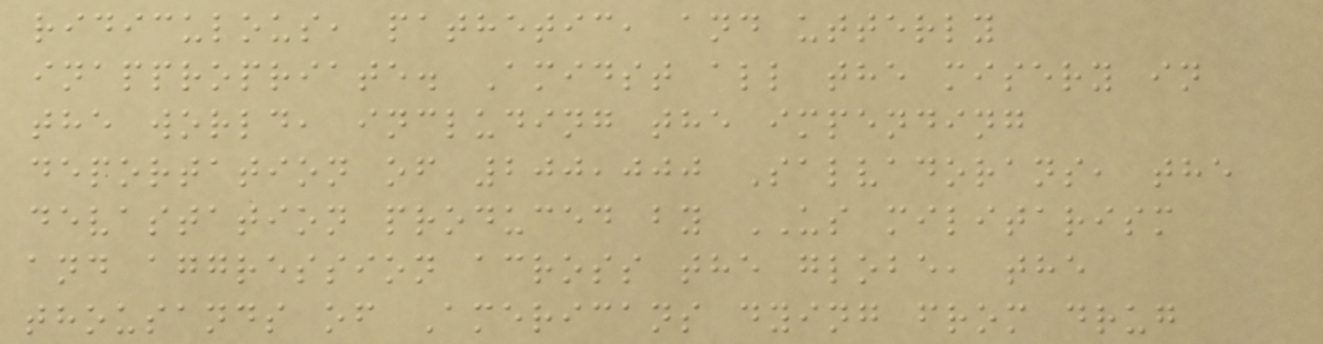ridiculous, pathetic, and utterly
inappropriate. Amidst all the misery in
the world, including the impending
deportation of 200,000 Salvadorans, the
devastation produced by US militarism
and aggression across the globe, the
thousands of Americans dying from drug
